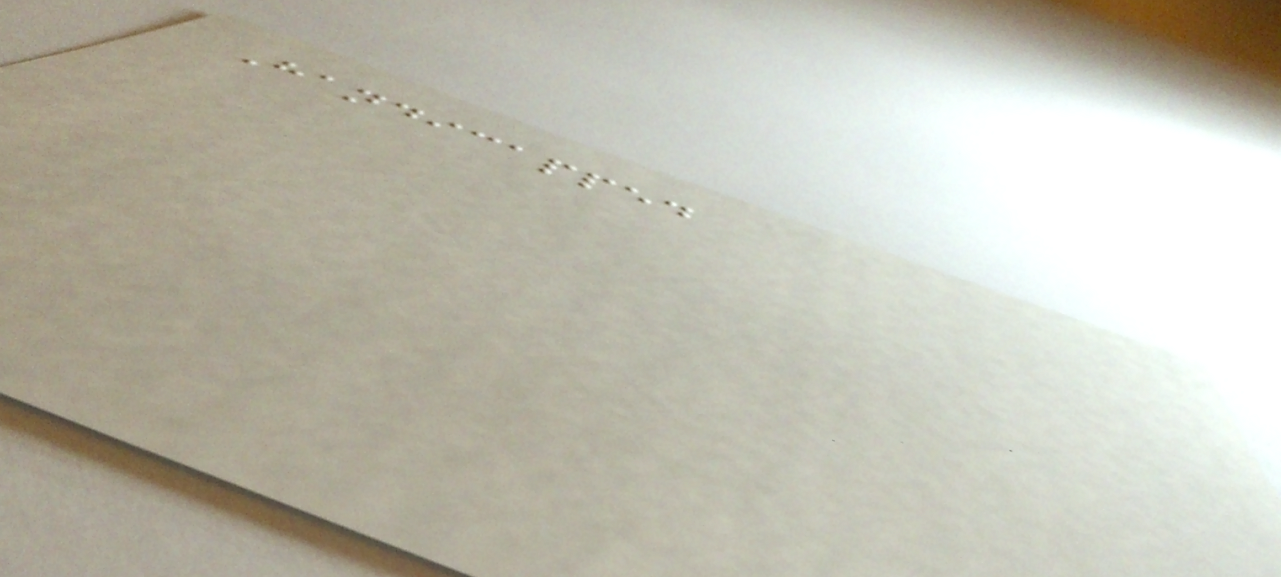Handicapped
